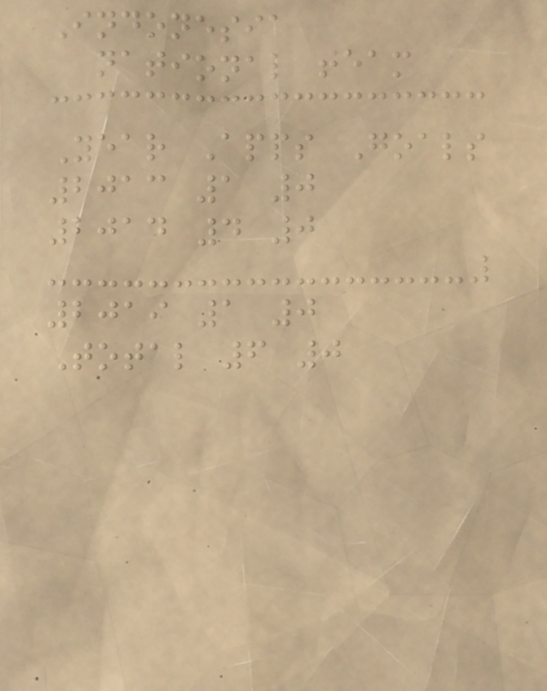Indonesia
national team
Year Apps Goals
2013 1 0
2014 4 0
2019 1 0
Total 6 0
